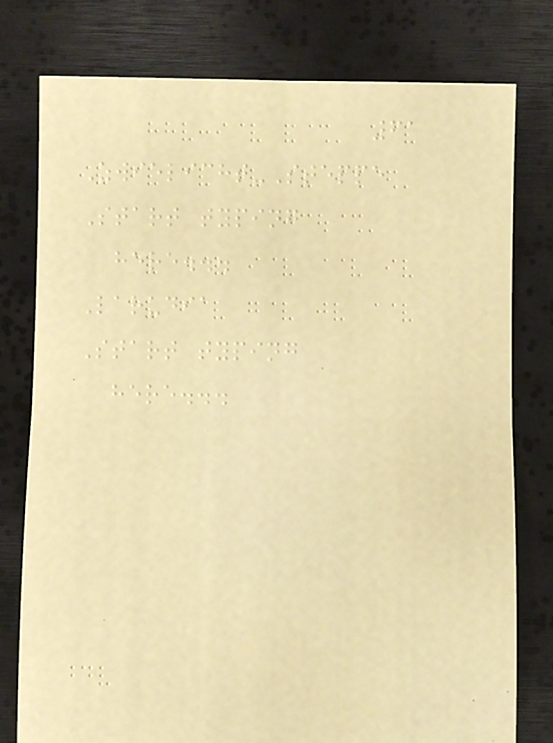61
Zwielicht-Steppe
Start typing
here...
Larudia
Start typing
here...
